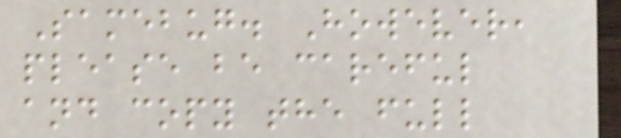Samebug. However,
please be careful
and copy the full
